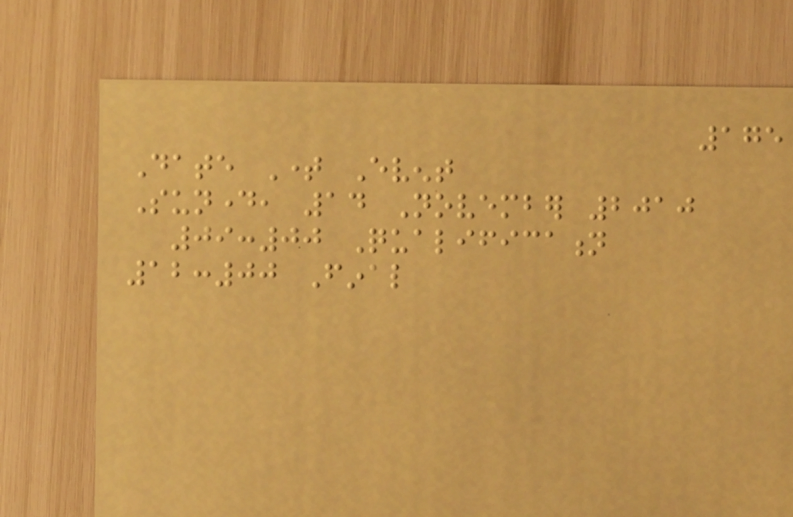175
Date Time Event
Sunday, 14 November 2010
09:00 Qualification
12:00 Final
